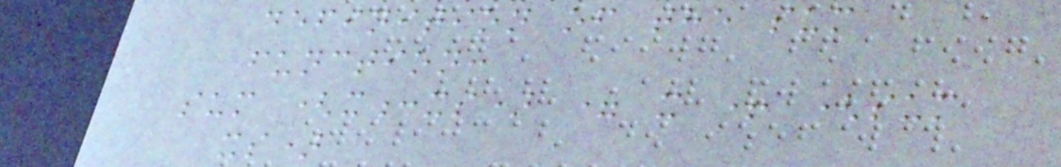definition of the sum
function:
sum (x:xs) = x + (sum
xs)
